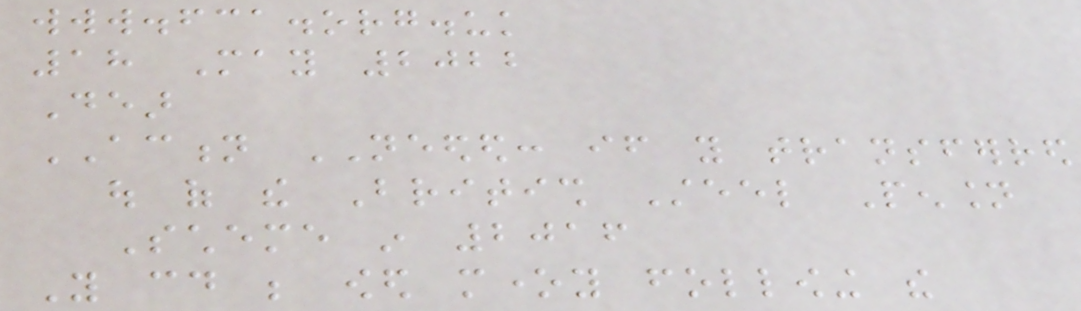www.fca.org.uk
18 May 2022
Dear
ACTION NEEDED: if you transferred
out of the British Steel Pension
Scheme in 2016
You could be owed money following the
